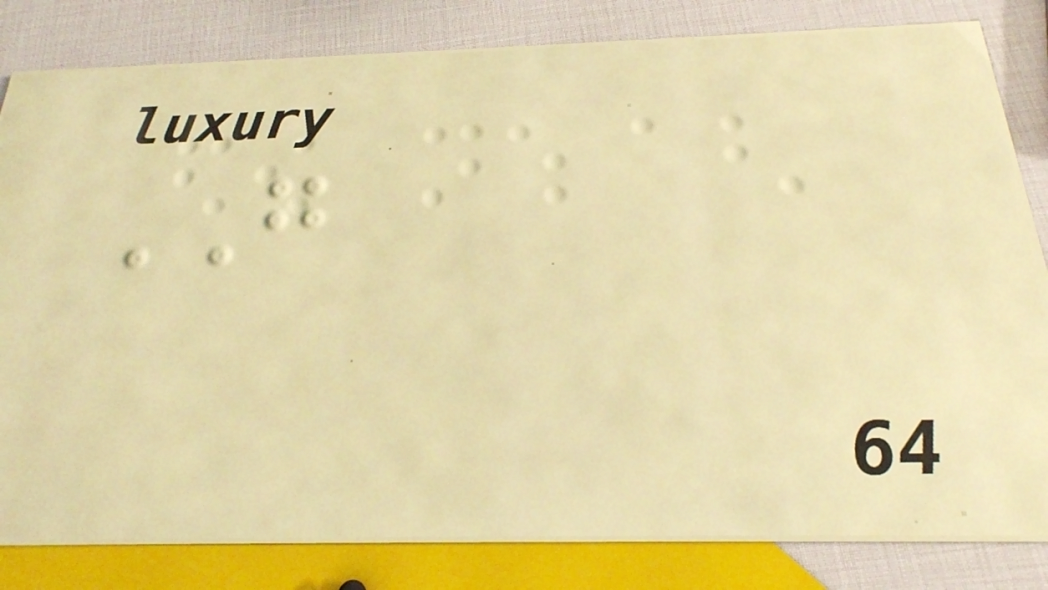GO
